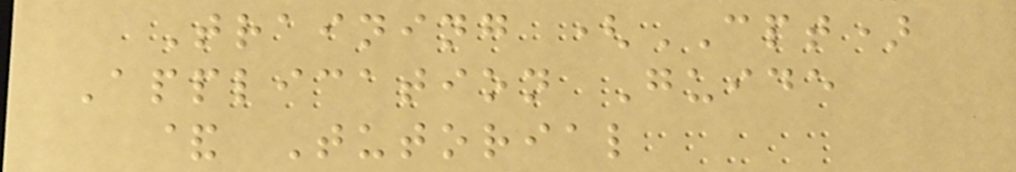Training (CPT)
Application Guide
& Tutorial
